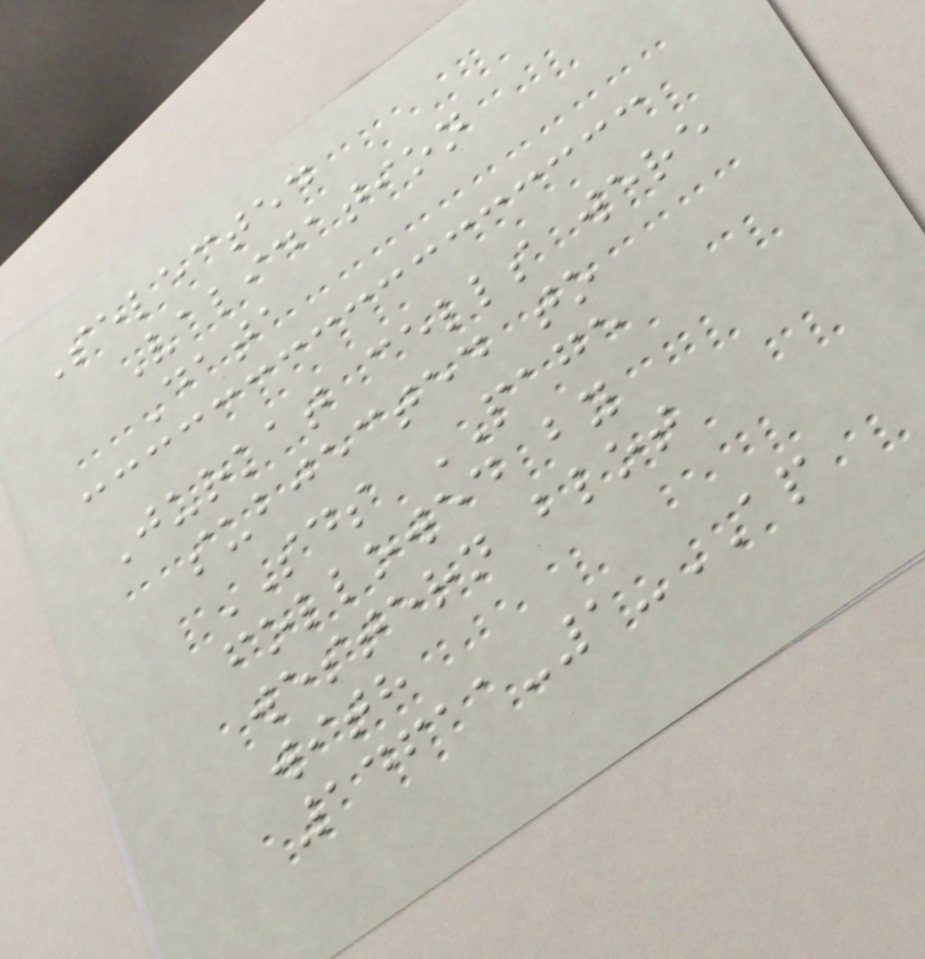Selected
Validation
Data
Jurkat cells were
subjected to
SDS PAGE
followed by
western blot
with
14611-1-AP
